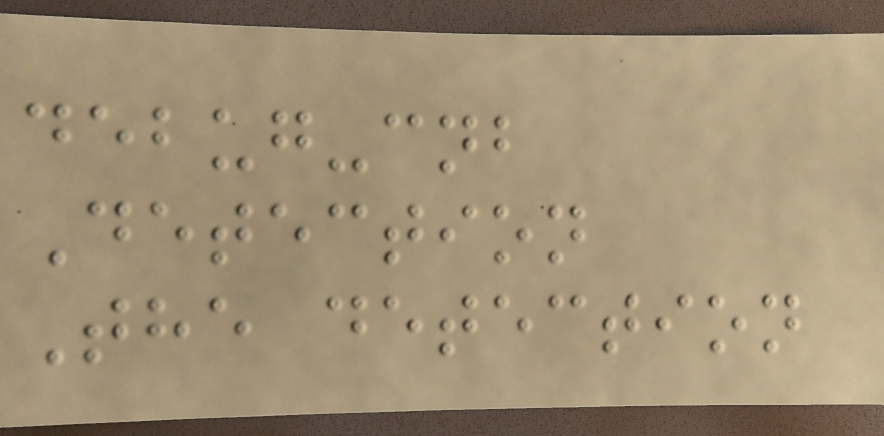debug-cnb
Detection
The detection
